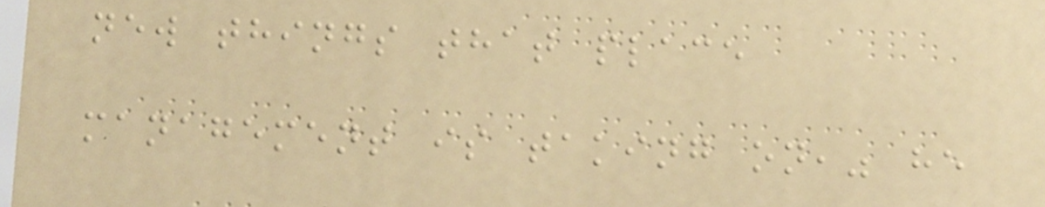new things that place
management is taking on," he
